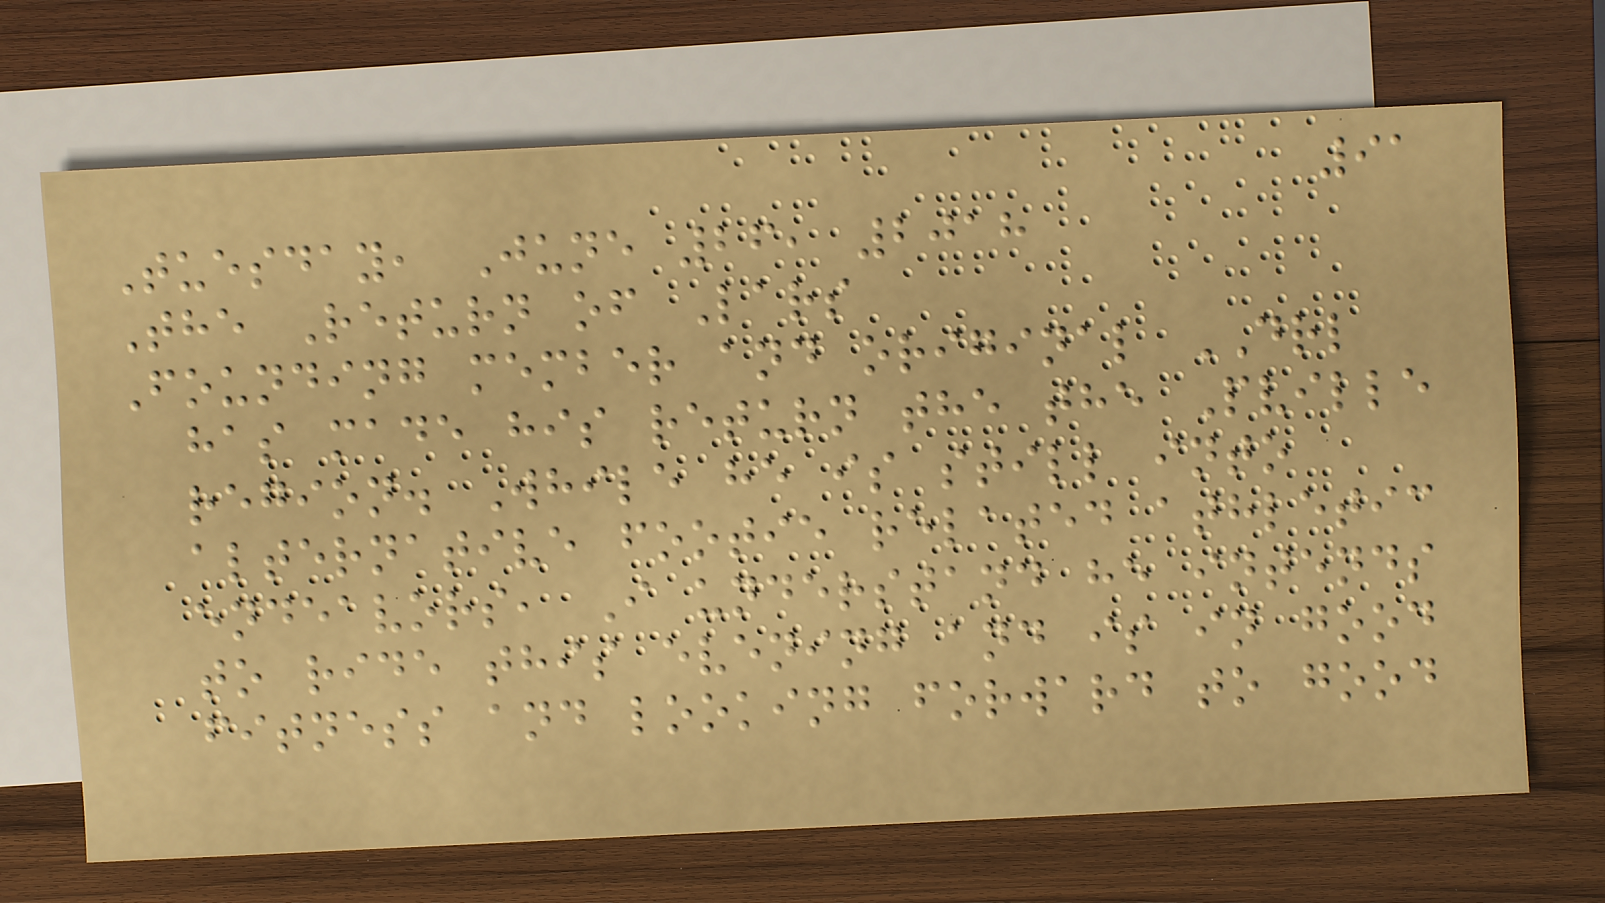91
Tuesday, June 26, 2018
The Return of Lars
Founding member and original DRL
has made his return the the Pville
region. While he is still into
alternative footie related athletic
endeavors, I understand he intends
to ride this evening and is in good
fitness and looking forward to good
